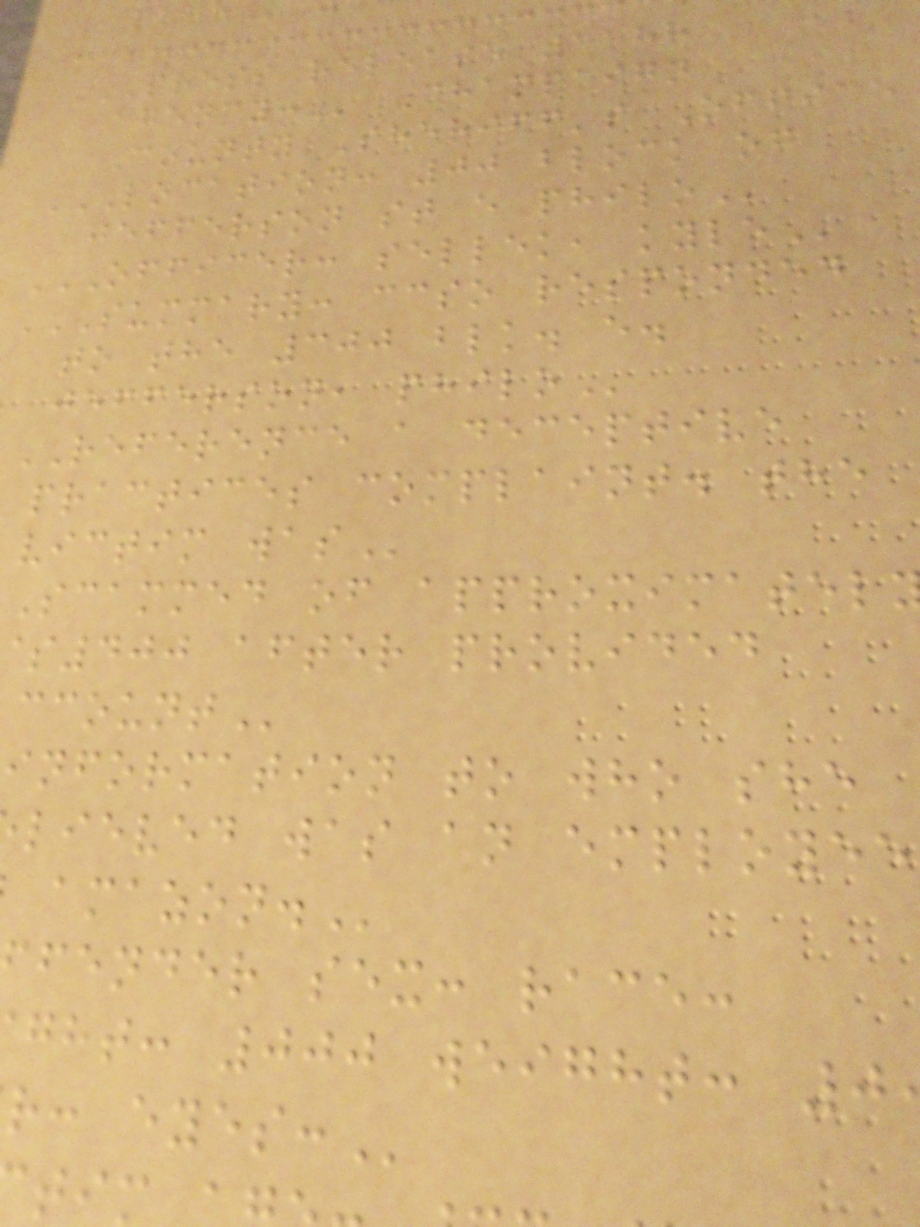PRESS RELEASE 1188
Champaign
County Sheriff's Office
LOCATION: 00 BLOCK OF
jefferson st e
OFFICER: SELLEK, KYLE
SUMMARY: CCSO RESPONDED
to the 300 blk. e.
jefferson,
REFERENCE a deceptive
practices complaint. the
victim
scammed of
400 after provided
information to who she
lieved was an employee
fender sex: race:
ght: 000 weight: 0
